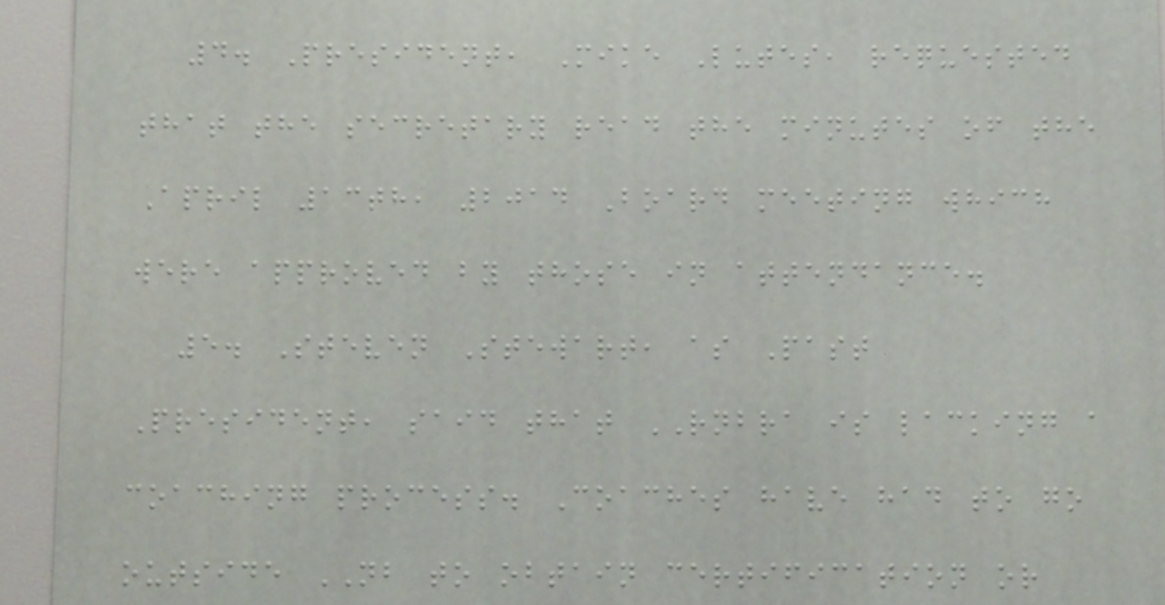4. President, Mike Lutes, requested
that the secretary read the minutes of the
April 13th, 2014 Board meeting which
were approved by those in attendance.
5. Steven Stewart, as Past
President, said that RNBRA is lacking a
coaching process. Coaches have had to go
outside NB to obtain certification or
